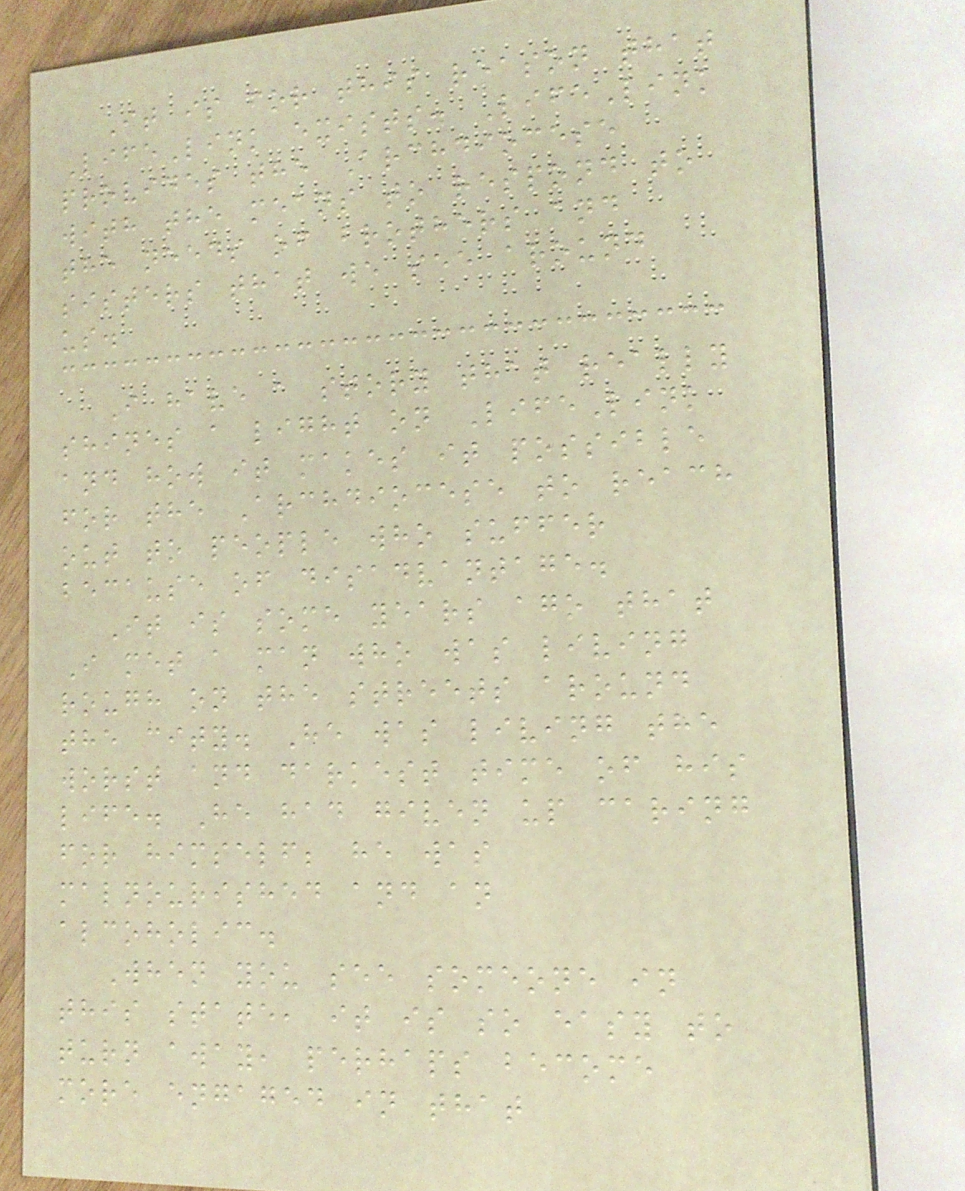It is for this reason that
LifeLink exists. LifeLink
provides the Archdiocese
with the means to respond to
the needs of brothers and
sisters that we see around
us.
I have a story that really
shines a light on LifeLink
and how it makes it possible
for the Archdiocese to reach
out to people who suffer
because of disadvantage.
It is some years ago that
I met a man who was living
rough on the streets around
the city. He was living the
worst and darkest time of his
life. He had given up caring
for himself; he was
malnourished and an
alcoholic.
When you see someone in
this state, it is so easy to
turn away, perhaps become
more engaged in that
